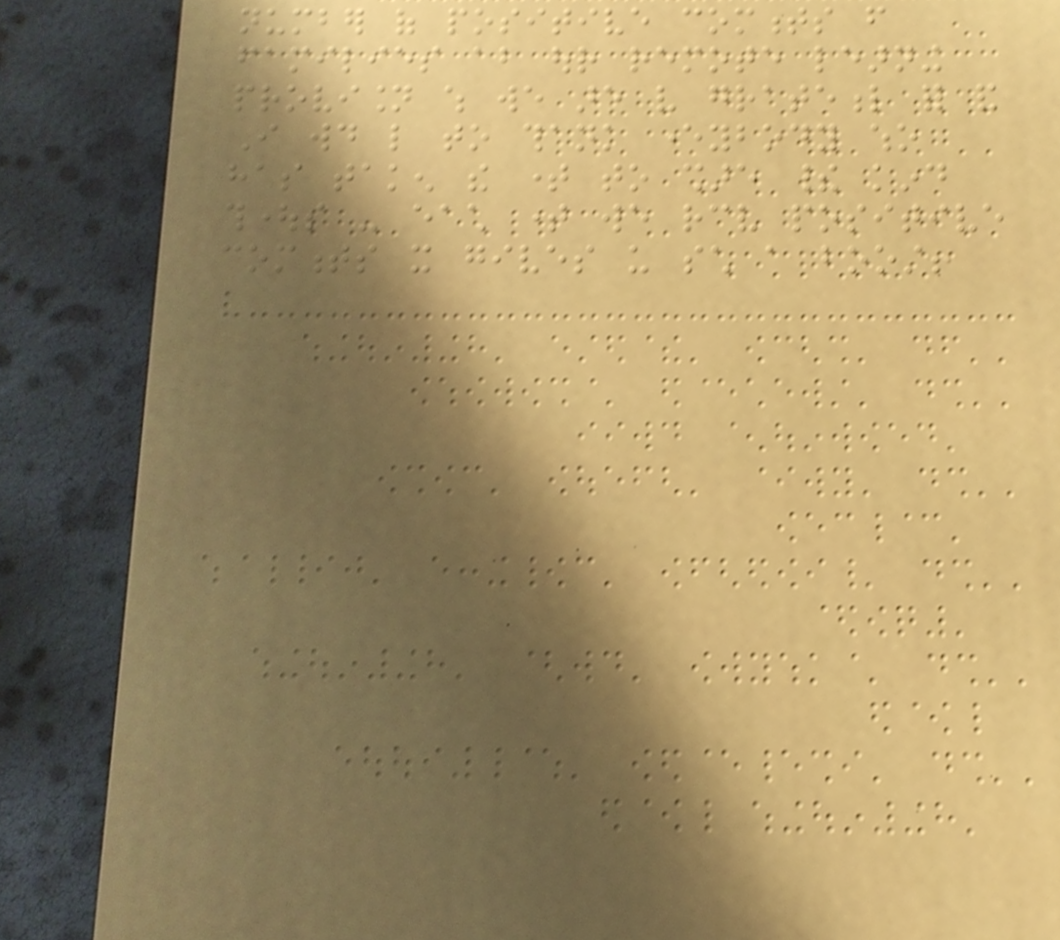number of positive comments from
families about our remote learning
provision which we are very grateful for and
I would like to thank everybody who
has taken the time to share their kind
thoughts - each time we receive positive
comments it gives us such a boost!
